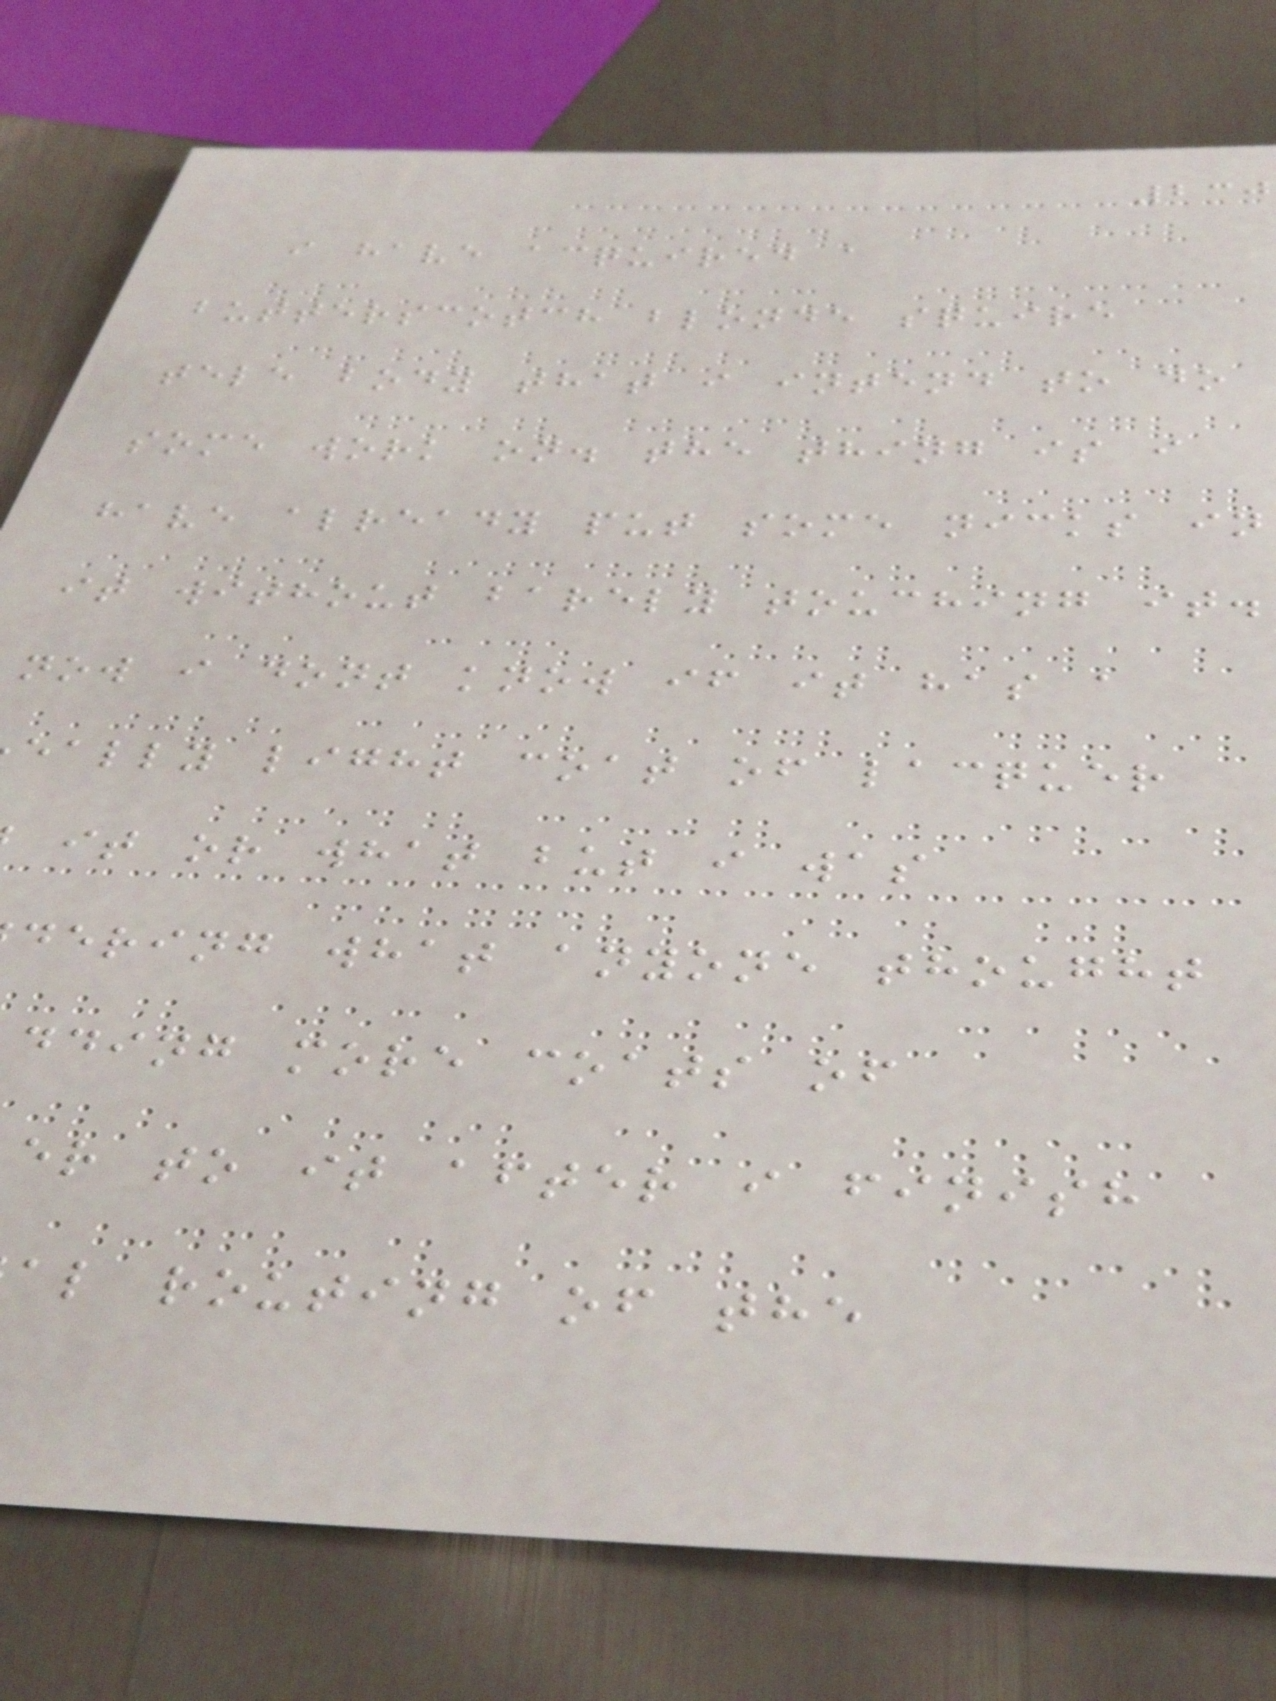230
i have acquired a
butterscotch blonde squire
tele body that i intend to do
some work on. the thing is i
have already put some nicks in
it without barely touching it.
now i dont know if it has a
eally light coat of lacquer
it or what but i was
dering what anyone thought
dding more coats of
er to it after i finish
al routing of the
